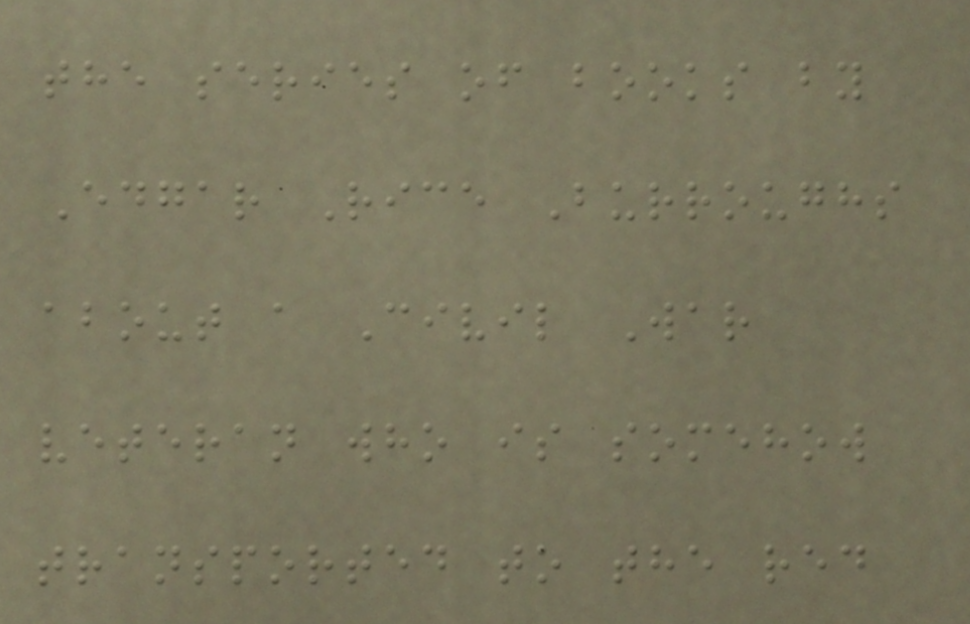the series of books by
Edgar Rice Burroughs
about a Civil War
veteran who is somehow
transported to the red
